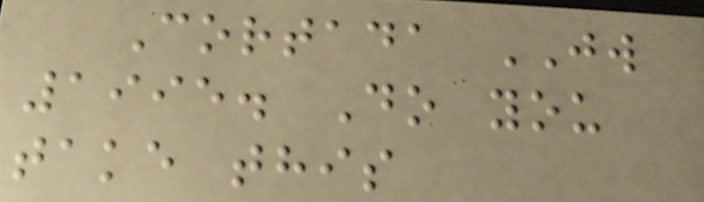Cortada JW
1995. Do you
take this
